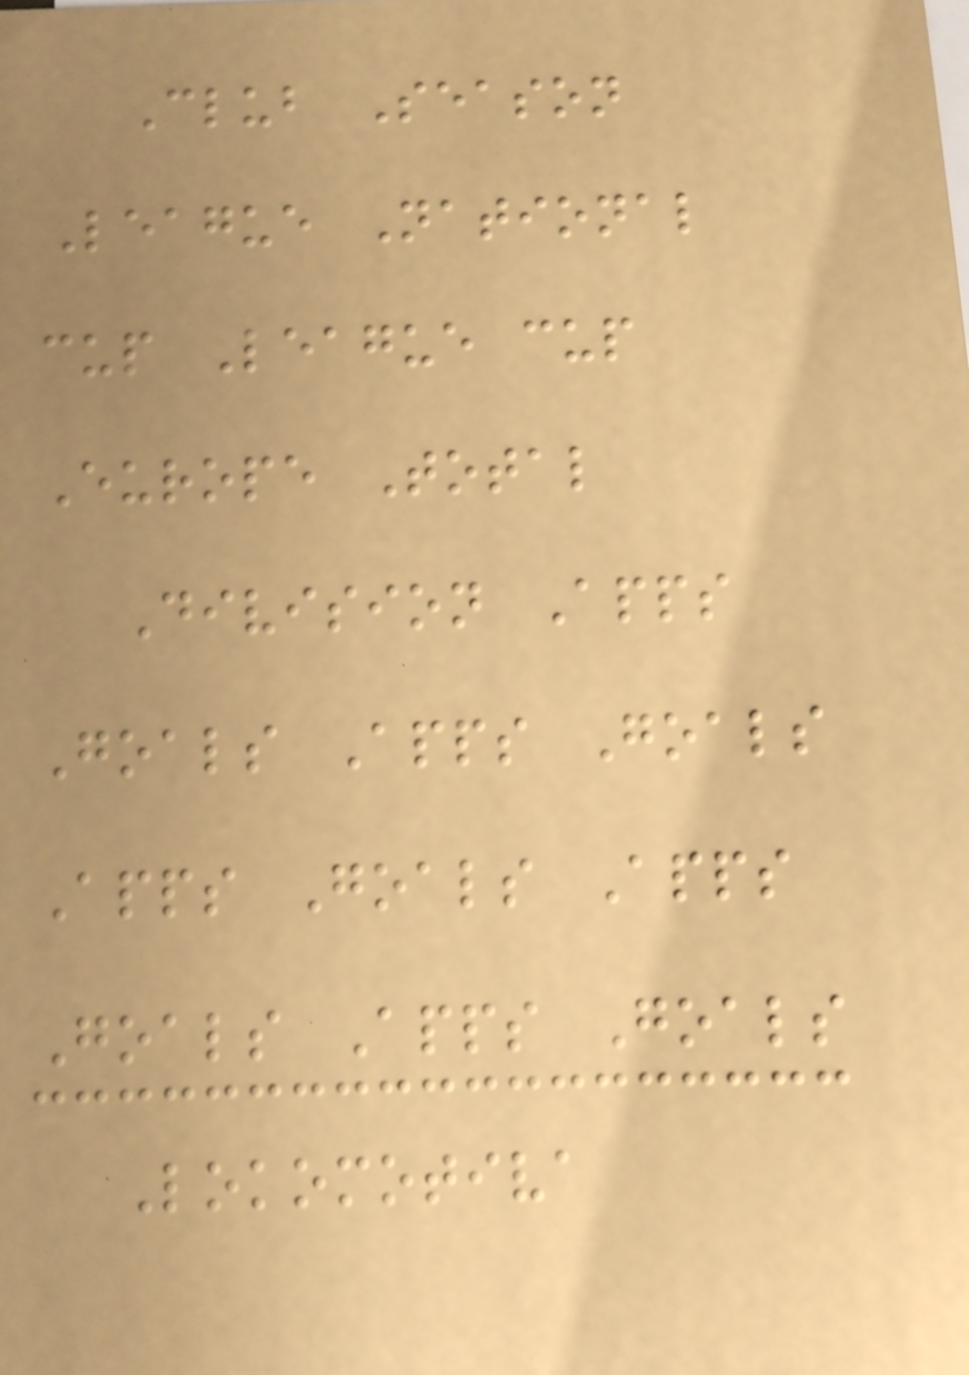Club Season
League National
cup League cup
Europe Total
Division Apps
Goals Apps Goals
Apps Goals Apps
Goals Apps Goals
Lokomotiva
